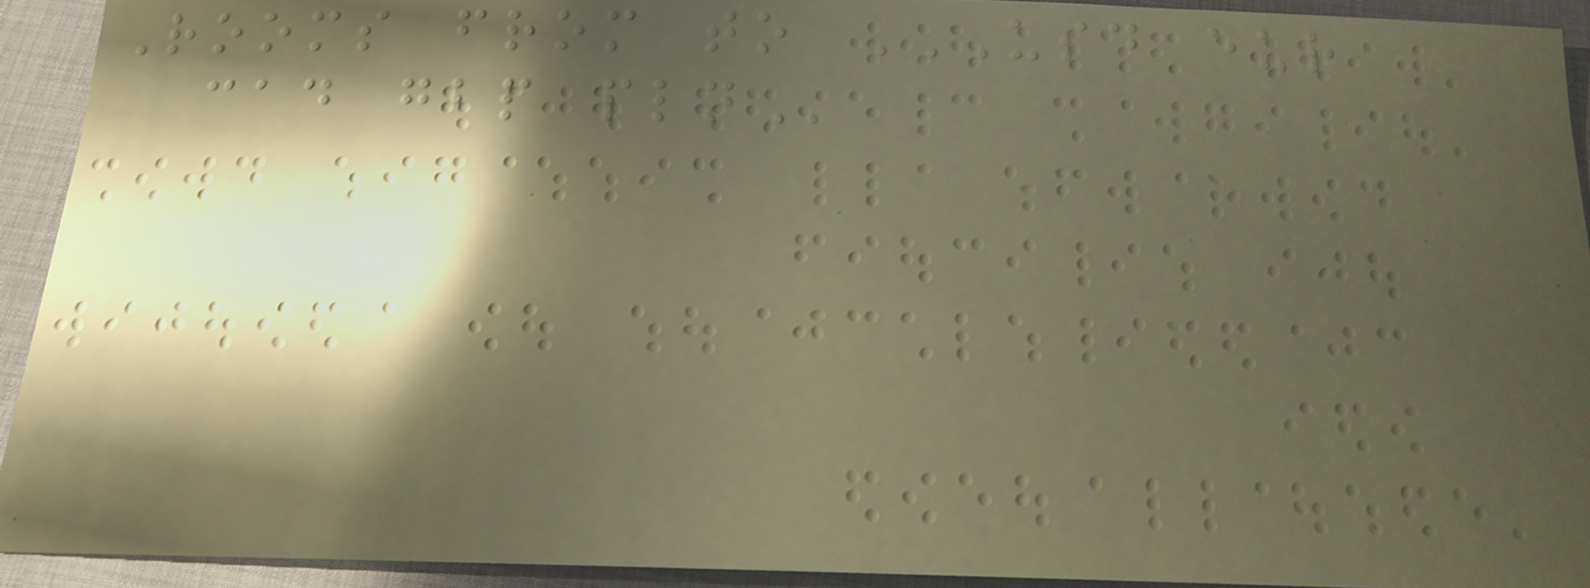Rooms from to USD EUR
CAD GBP PLN
